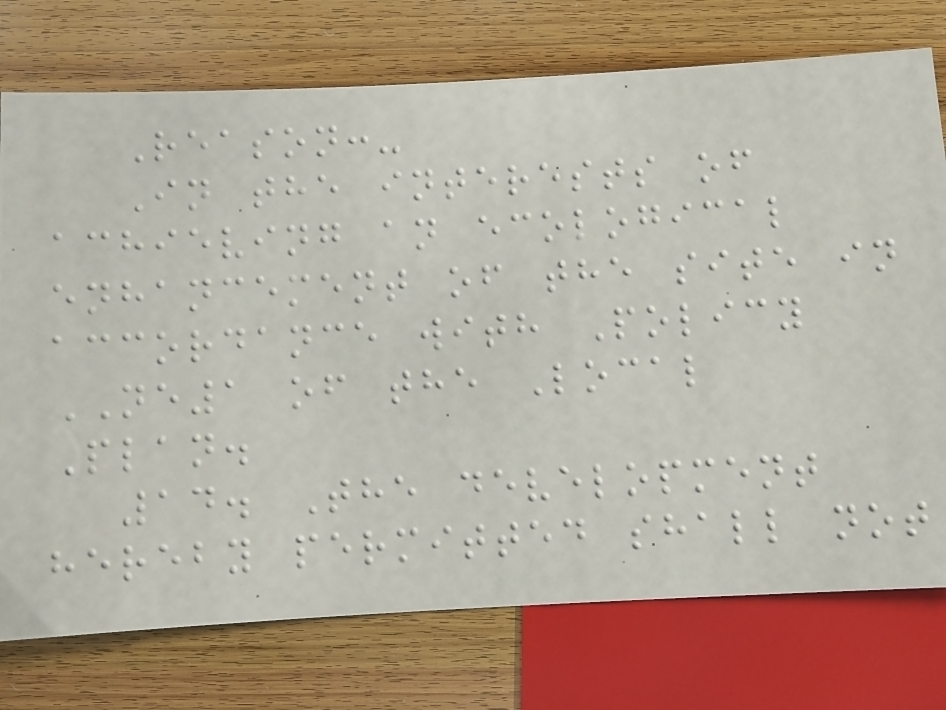Reason:-
In the interests of
achieving an ecological
enhancement of the site in
accordance with Policy
NE1 of the Local
Plan.
14. The development
hereby permitted shall not
